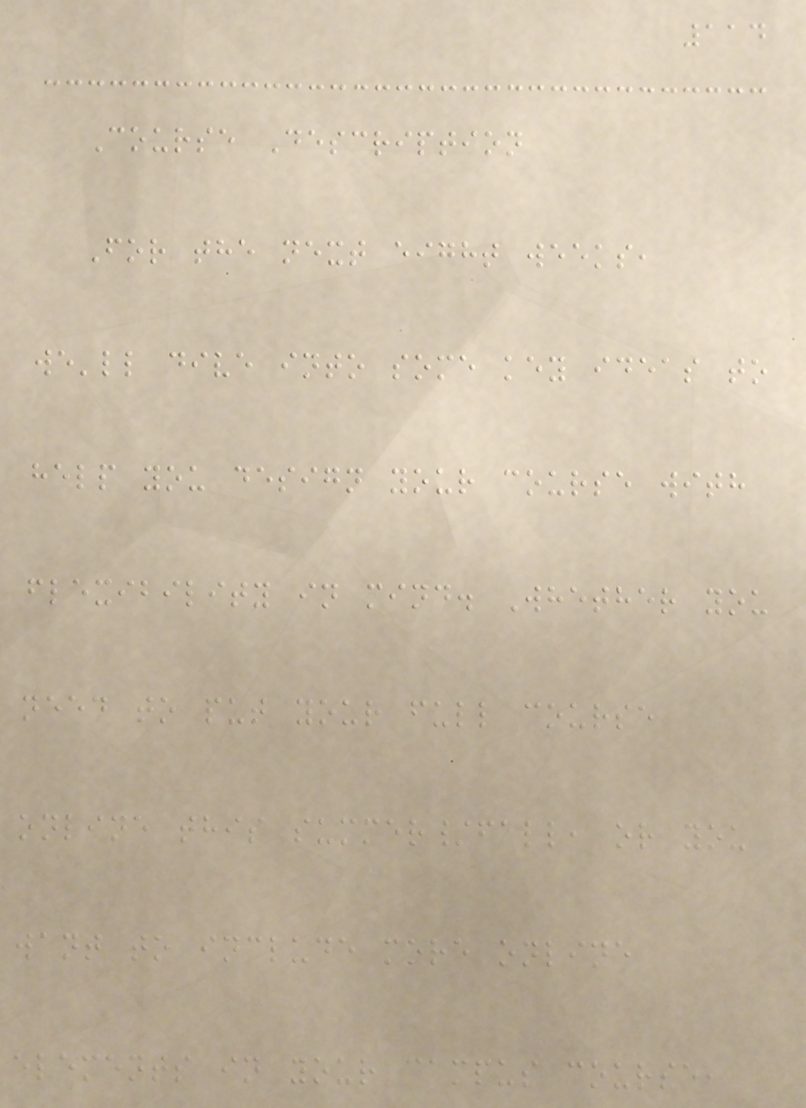114
Course Description
For the next eight weeks,
we'll dive into some key ideas to
help you design your course with
flexibility in mind. Whether you
need to put your full course
online this summer/fall, or you
want to include more online
elements in your campus course,
